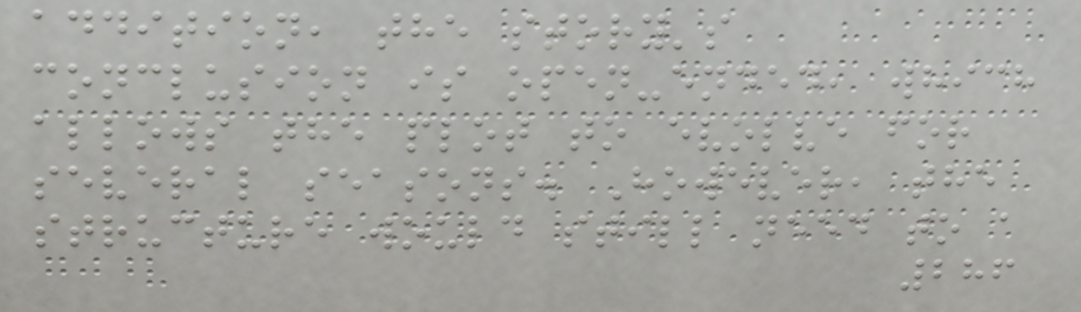addition, the story's
conclusion is open-ended, which
allows the plot to evolve for
several seasons. However, the
structure would still need to a
286
